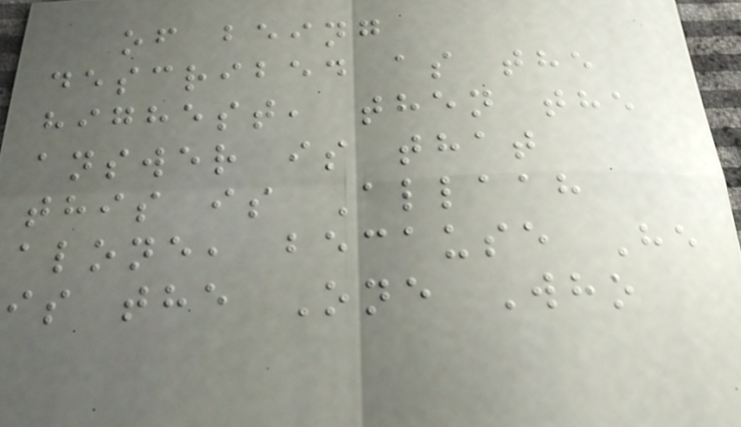of being
described as the
highest, then the
answer is that
this is Allaah
alone, because He
is the One Who
